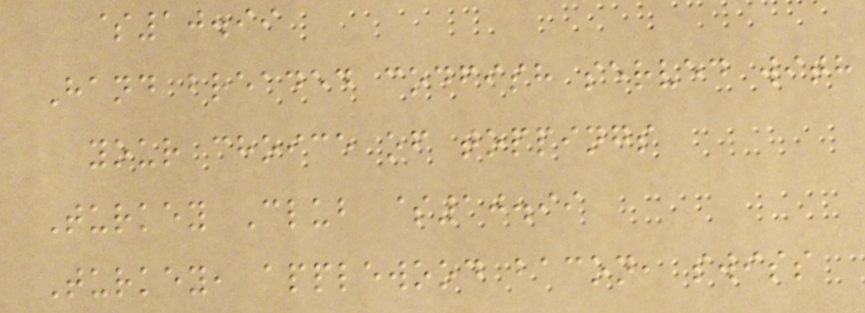$10.99
Hand breaded codfish served with
your choice of toppings
Turkey Club $10.99
Turkey, applewood bacon, swiss
